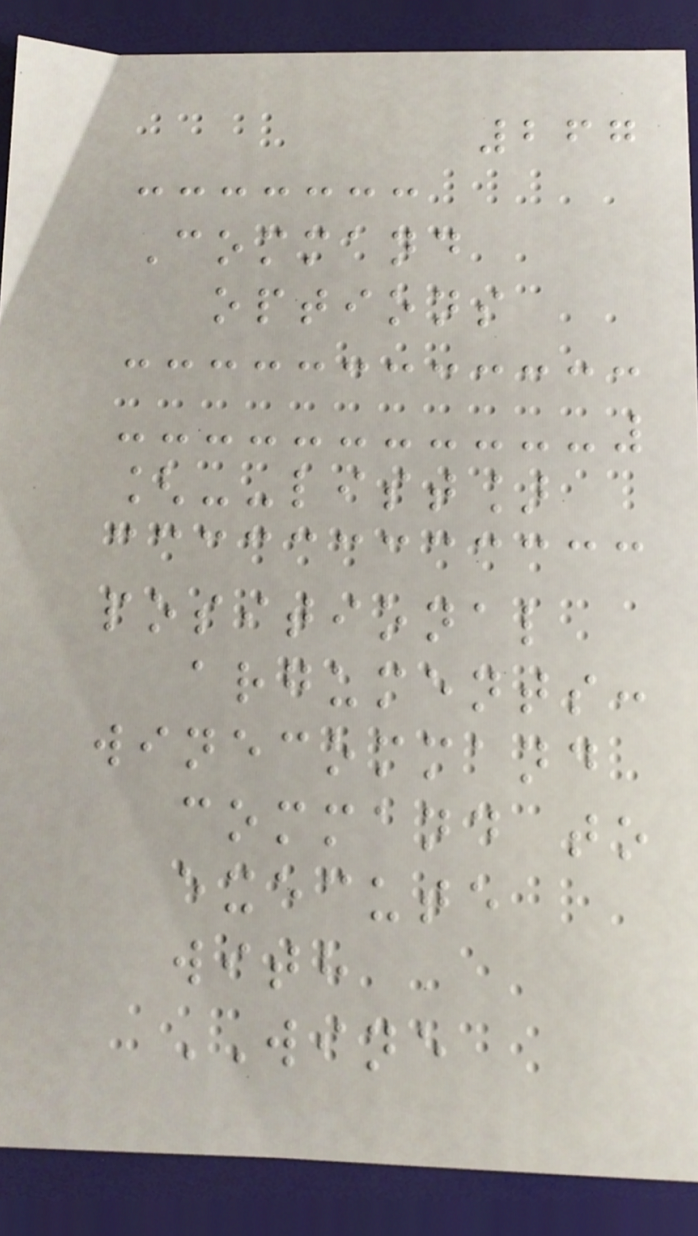267
Command
options
[--list]
positional
arguments:
winecommand
command to
execute
with
WINE
